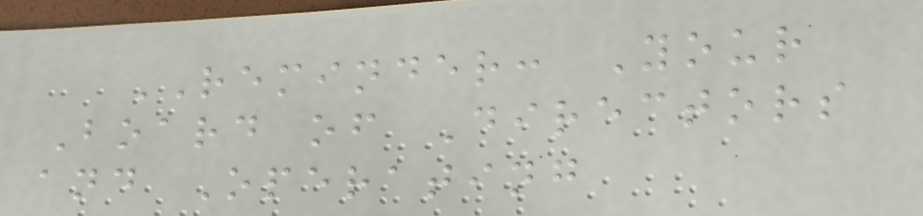REMINDER: Your
Board of Directors
and Operating
